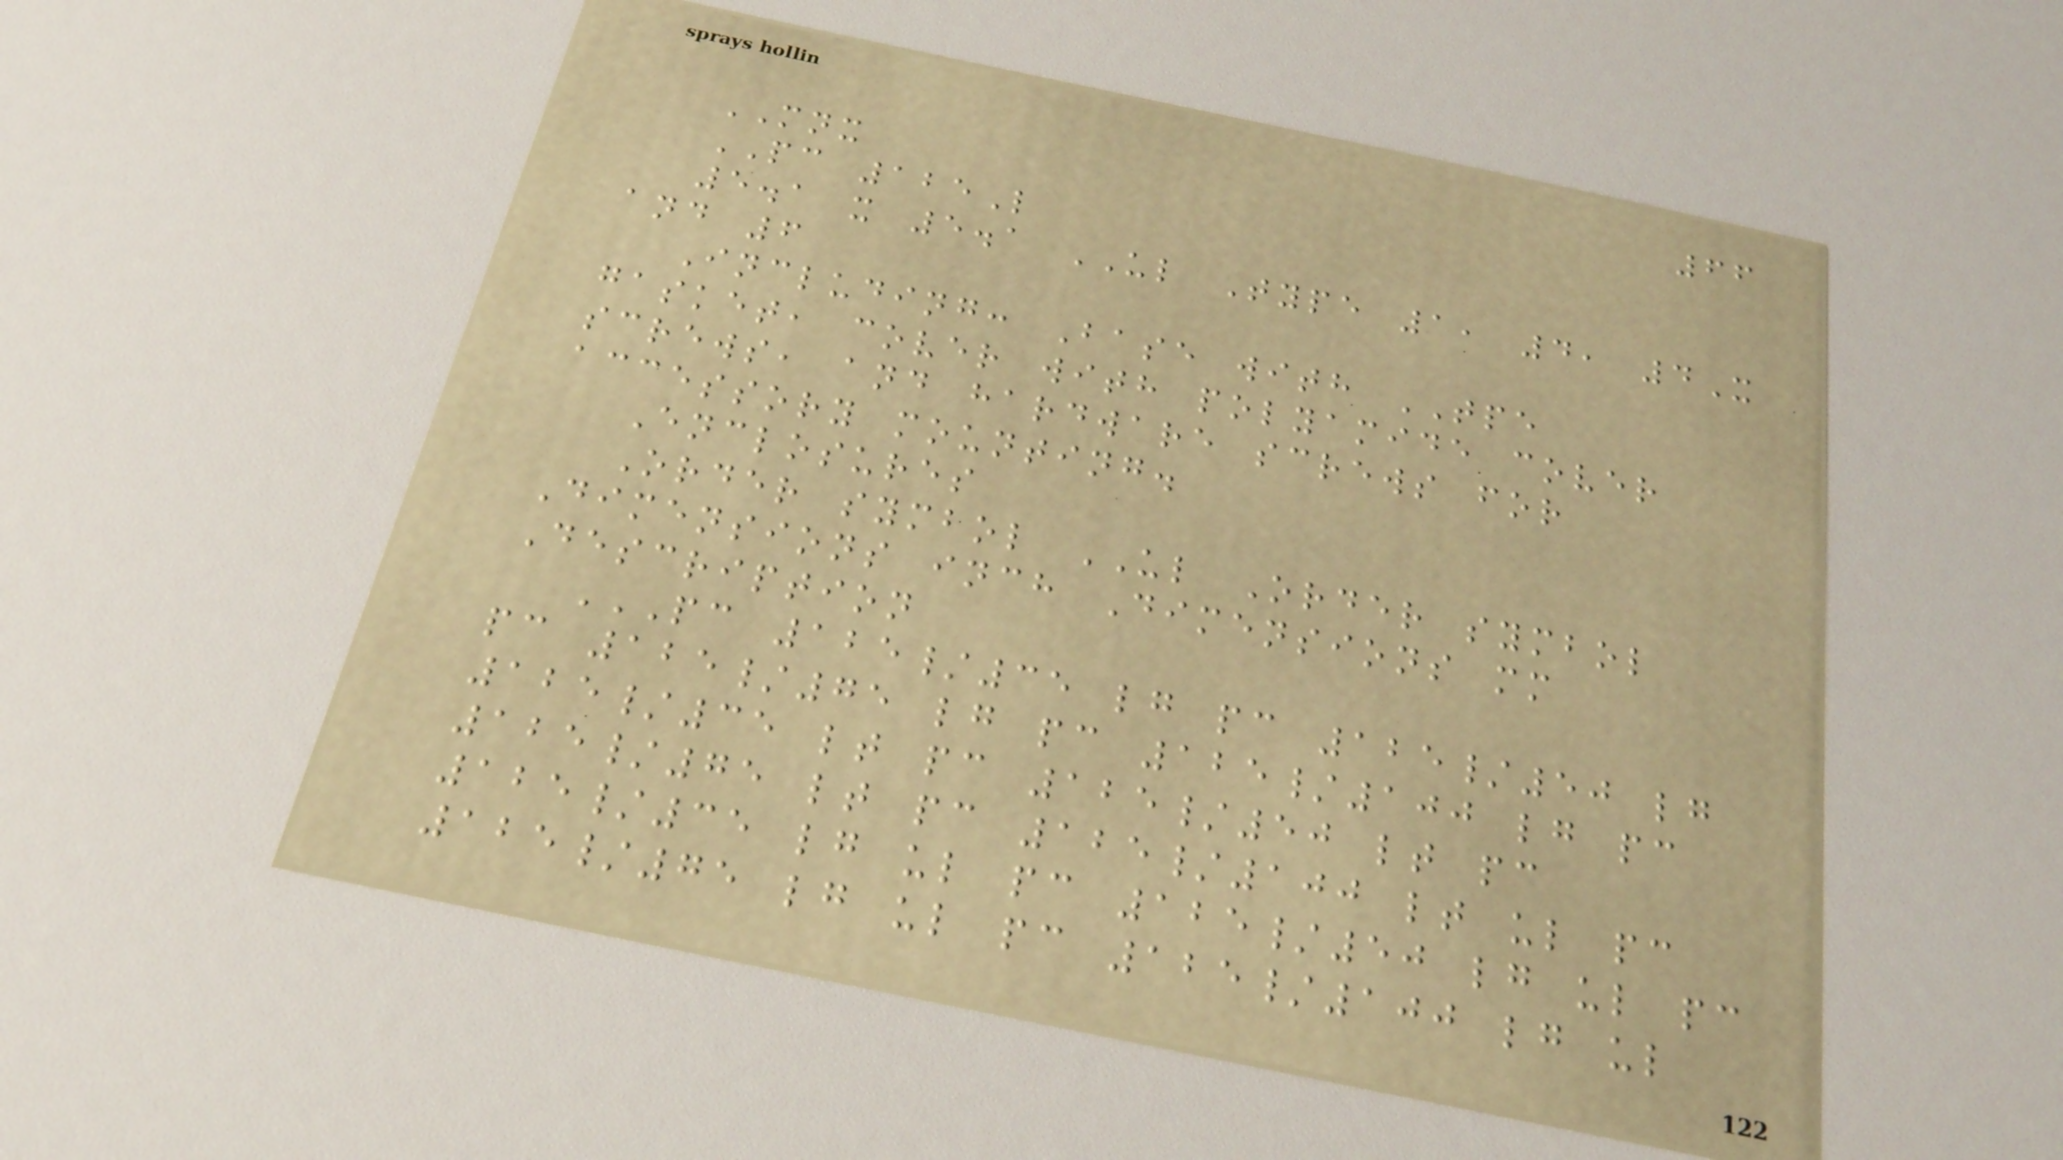66
MNX
PC 125L
5.1 x 5.1 UL Type 1, 4, 4X
and 6
Including: Base with TPE
gasket, cover with polyamide cover
screws, and hardware screws for
accessory mounting.
Enclosures
Order symbol UL Order symbol
Dimensions inch Dimensions mm
Description
PC 125/35 LG PC 125/50 LG
PC 125/75 LG PC 125/100 LG PC
125/35 LT PC 125/50 LT PC
125/75 LT PC 125/100 LT UL PC
125/35 LG UL PC 125/50 LG UL PC
125/75 LG UL PC 125/100 LG UL
